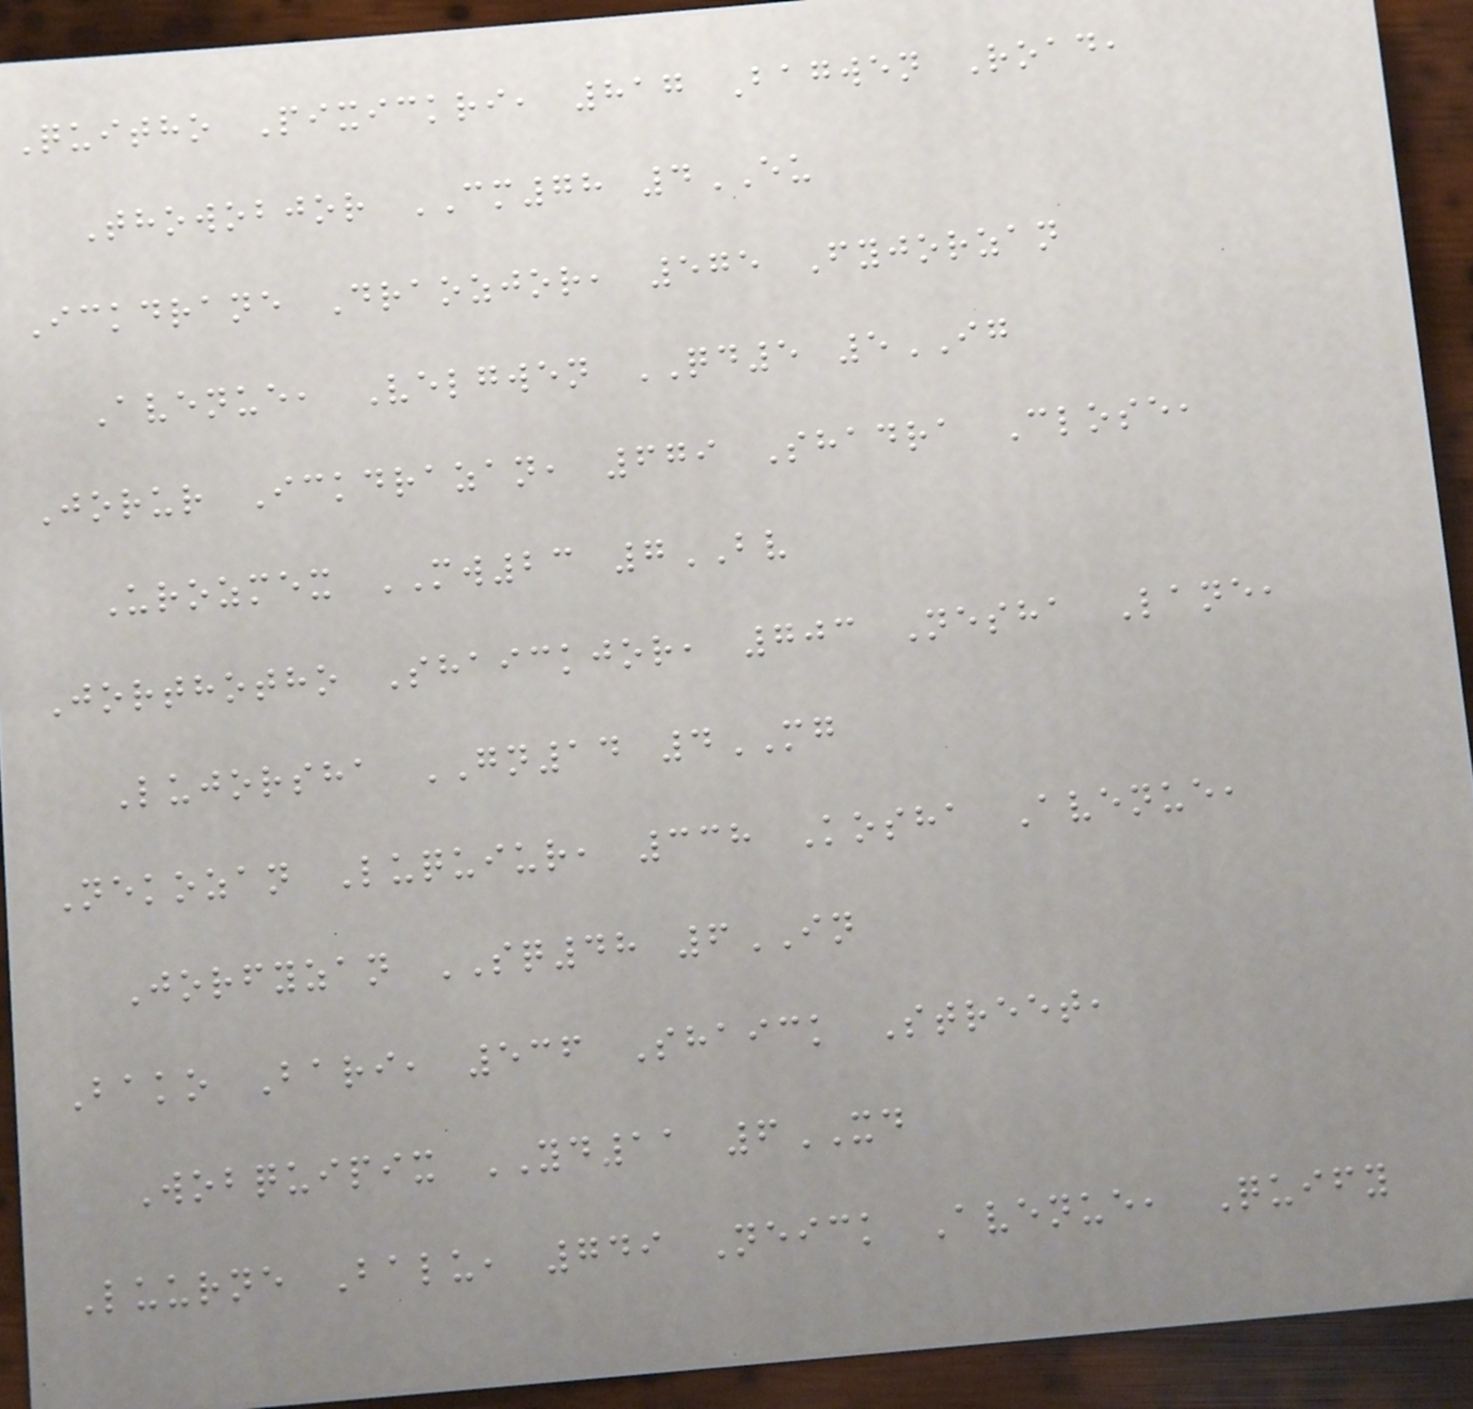Quitho Pixickri, 817 Bagwen Road,
Thowobjor CM78 4EU
Ickdrane Draozjor, 575 Fyjorzan
Avenue, Velgwen QD5 5IG
Jorur Ickdrazan, 679 Shadra Close,
Urozmex MW23 7BV
Jorthotho Shaickjor, 703 Nesha Lane,
Lujorsha GN14 4MG
Nekozan Luquiur, 338 Kosha Avenue,
Jorfyzan SQ48 6IN
Bako Bari, 536 Shaick Street,
Wobquipix YD11 6XD
Luurne Balu, 749 Neick Avenue, Quify
